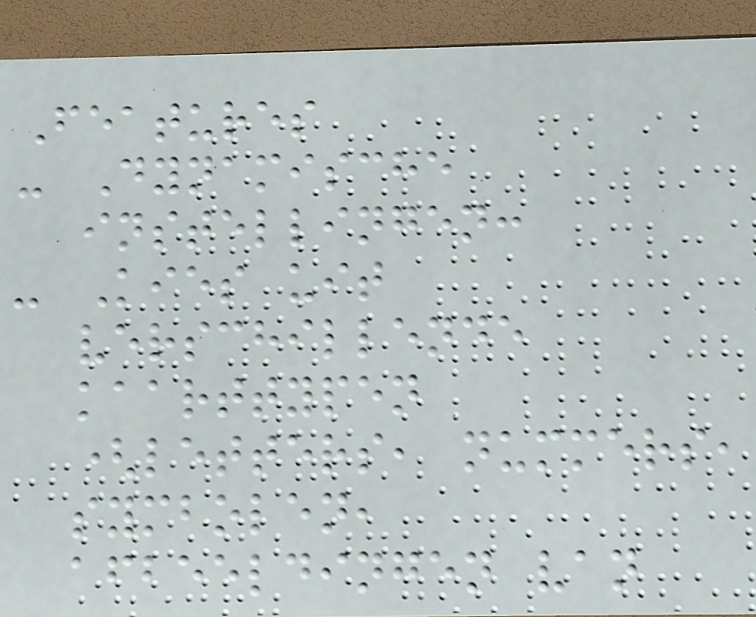Features
- Dynamische
instellingen:
- Kies uit
verschillende
kaarttypen
(letters, nummers,
symbolen,
afbeeldingen van
